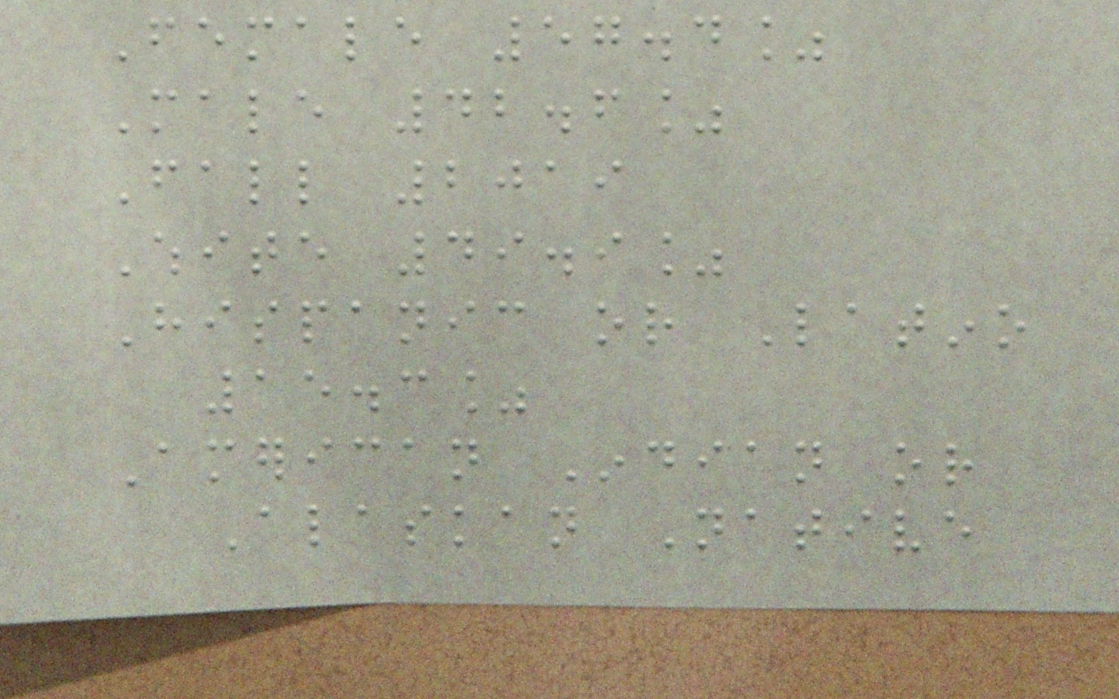Female 57.4%
Male 42.6%
Fall 2019
White 49.9%
Hispanic or Latino
15.3%
American Indian or
Alaskan Native
